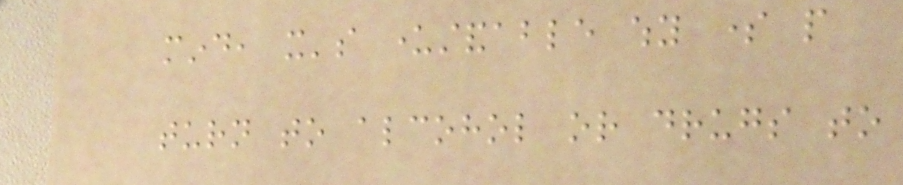mind, it's understandable why some people
turn to alcohol or drugs to
